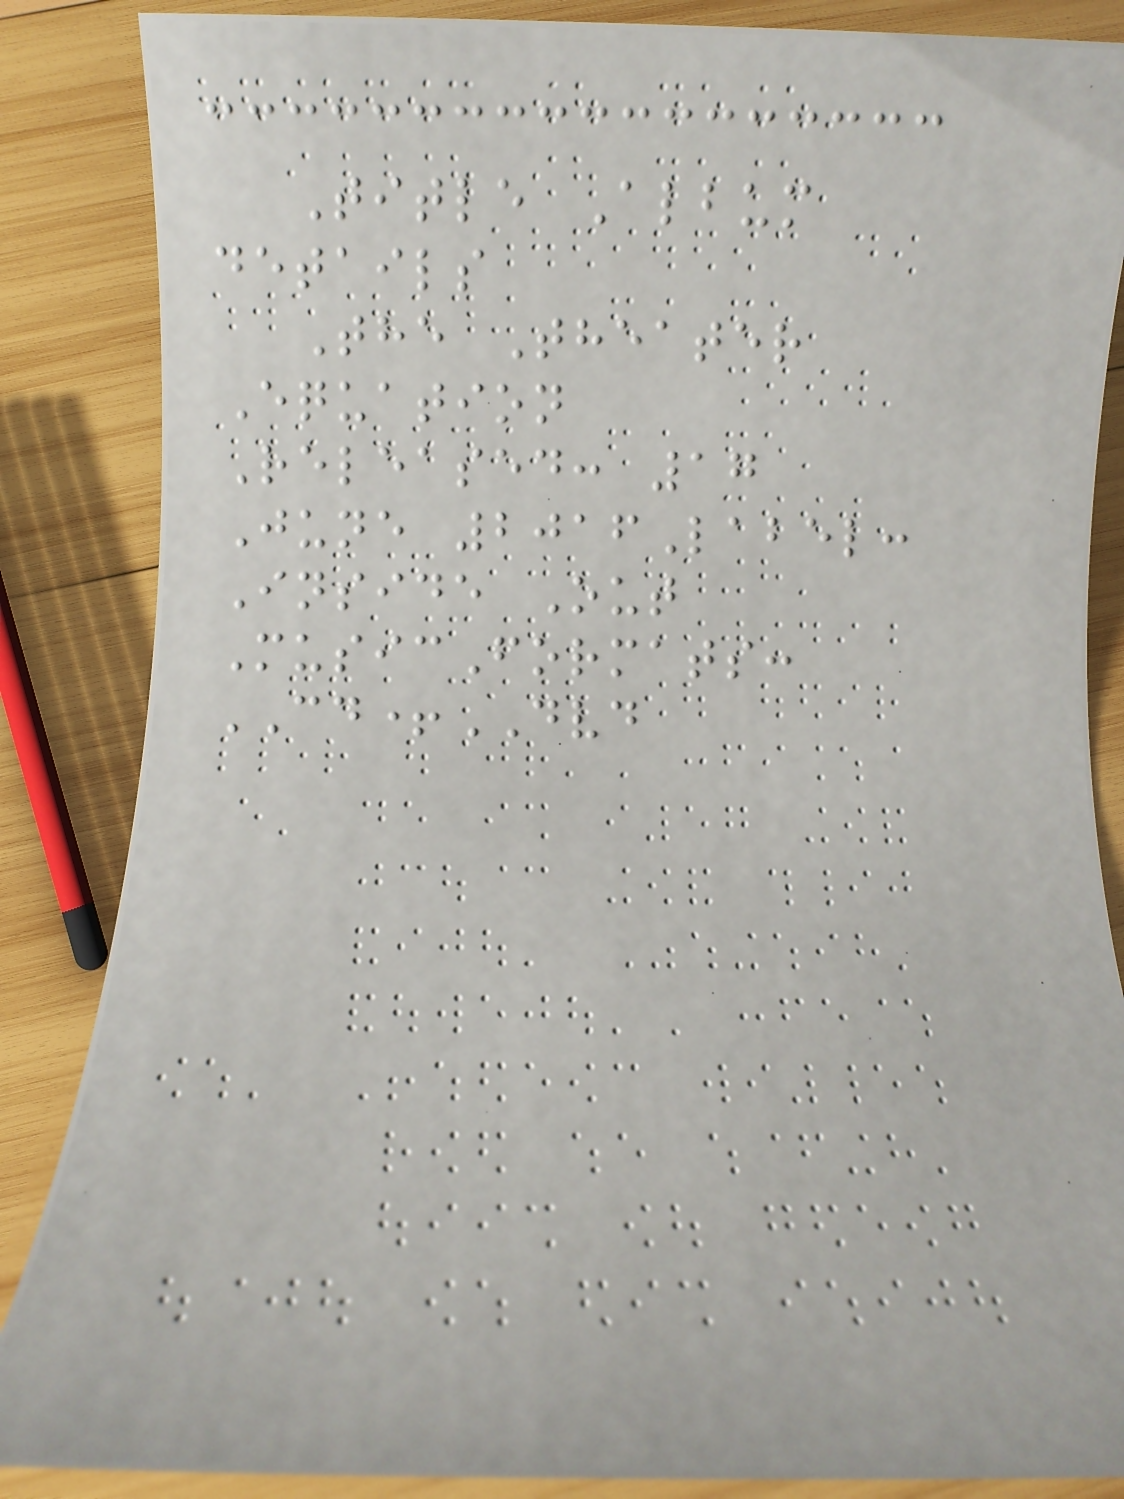Title Album
details
The Theater
Equation
Released: 17
June 2016Label:
Inside Out
MusicFormats:
CD+DVD
